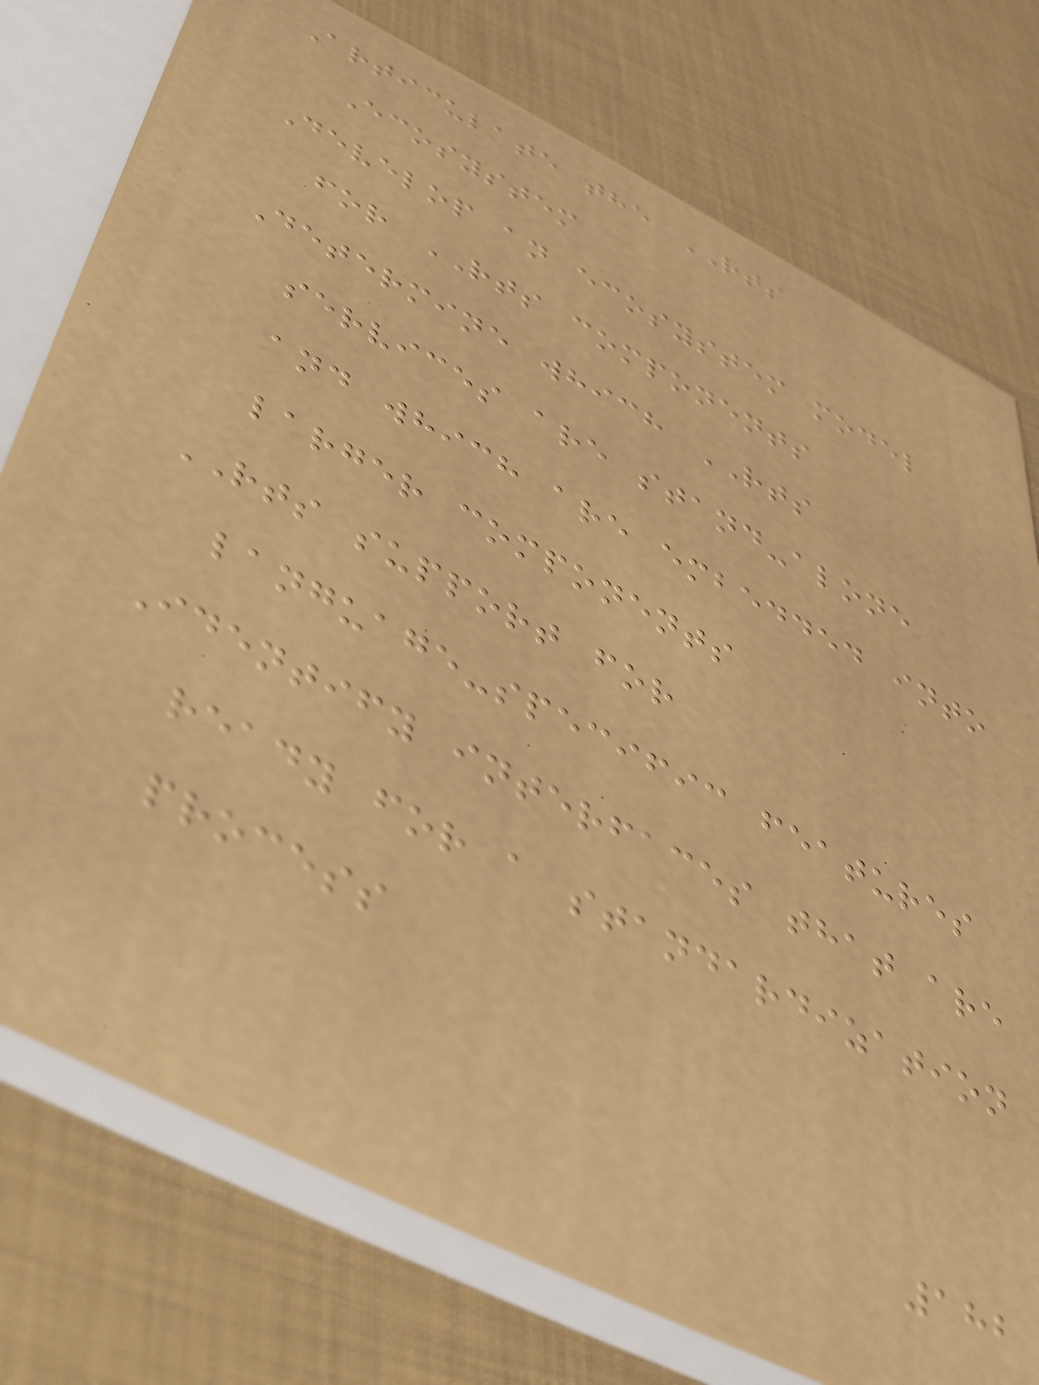Articulate the RTS
Ecosystem
Develop an ecosystem model
for RTS components
Determine which RTS
services are stand-alone
and which are embedded into
larger components
RTS support for
language-specific features
Identify interfaces that are
ready for a standardization
process
182
